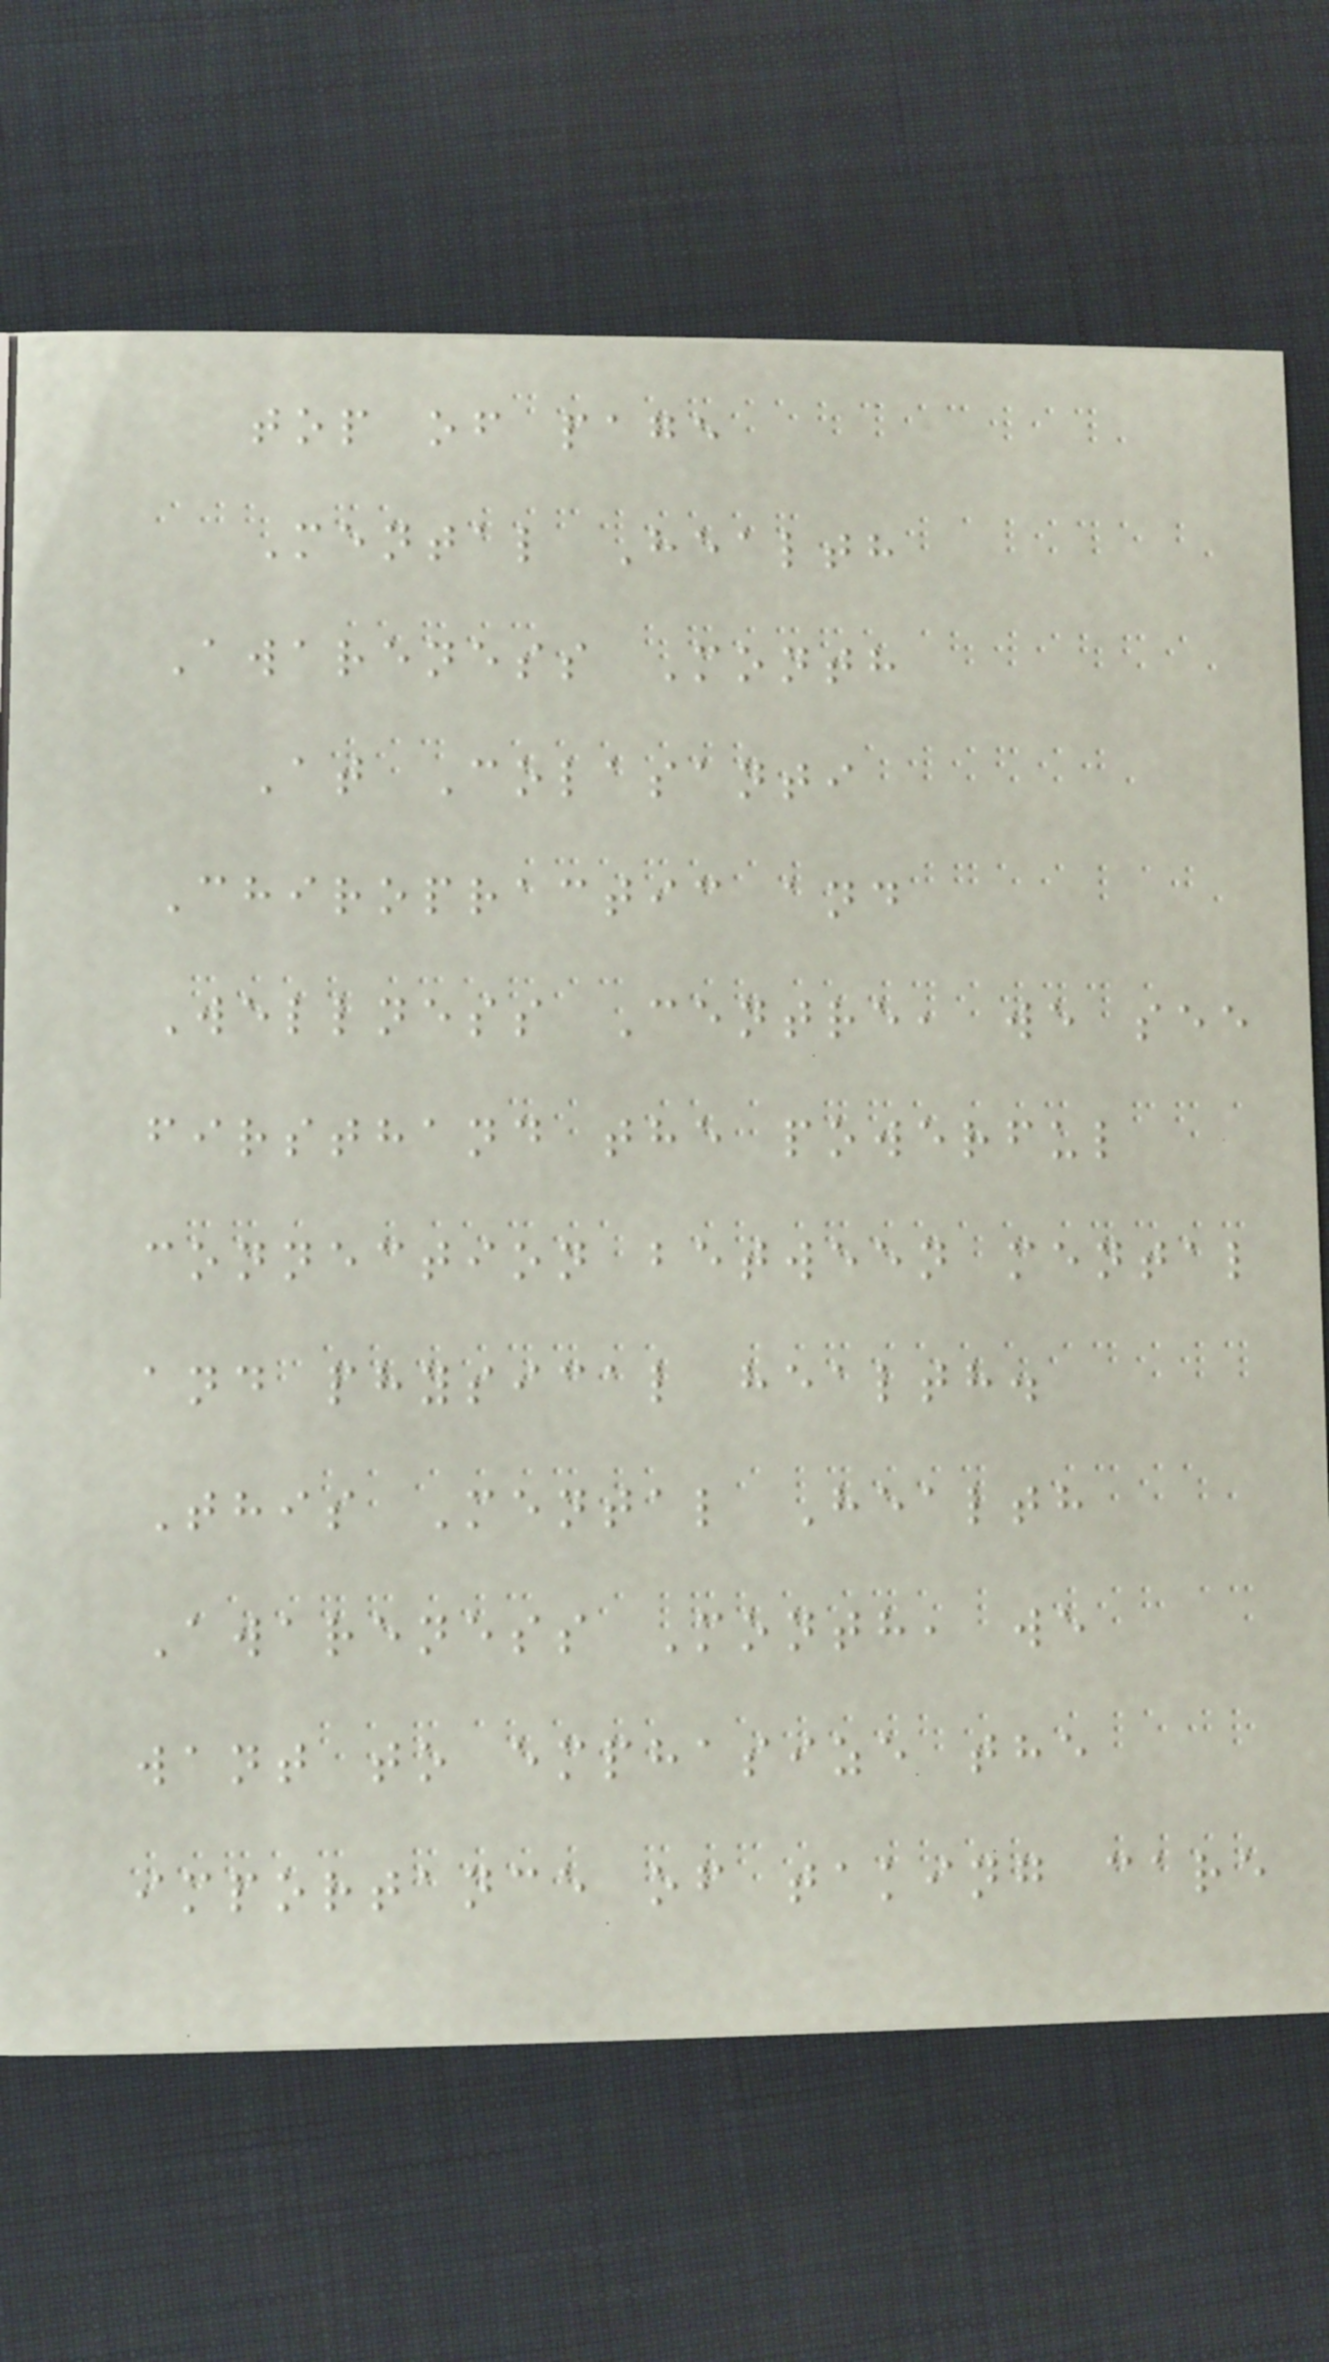top of page
Mental Health
Awareness Month
At Colasanti
Chiropractic and
Wellness Centre, we see
firsthand the powerful
connection between mental
and physical health.
This Mental Health
Awareness Month, we
want to emphasize the
importance of taking care
